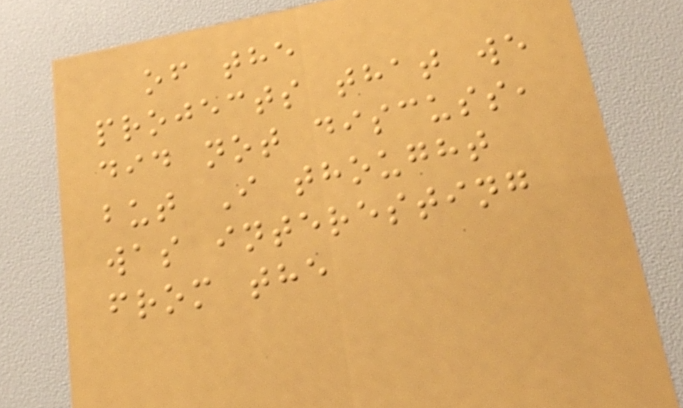of the
projects that we
did not discuss,
but I thought
was interesting
from the
